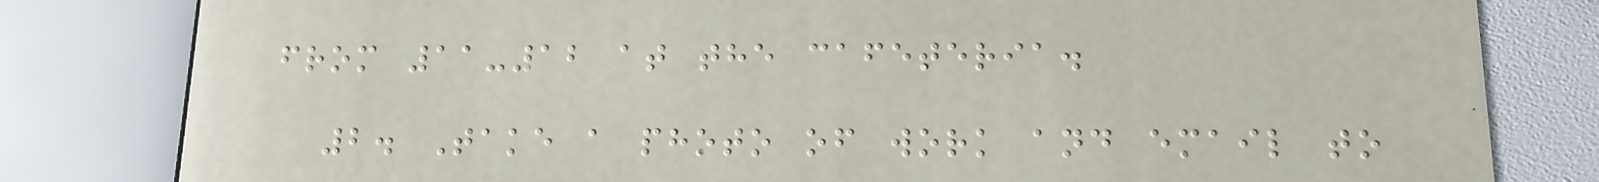from 11-12 at the cafeteria.
2. Take a photo of work and email to
